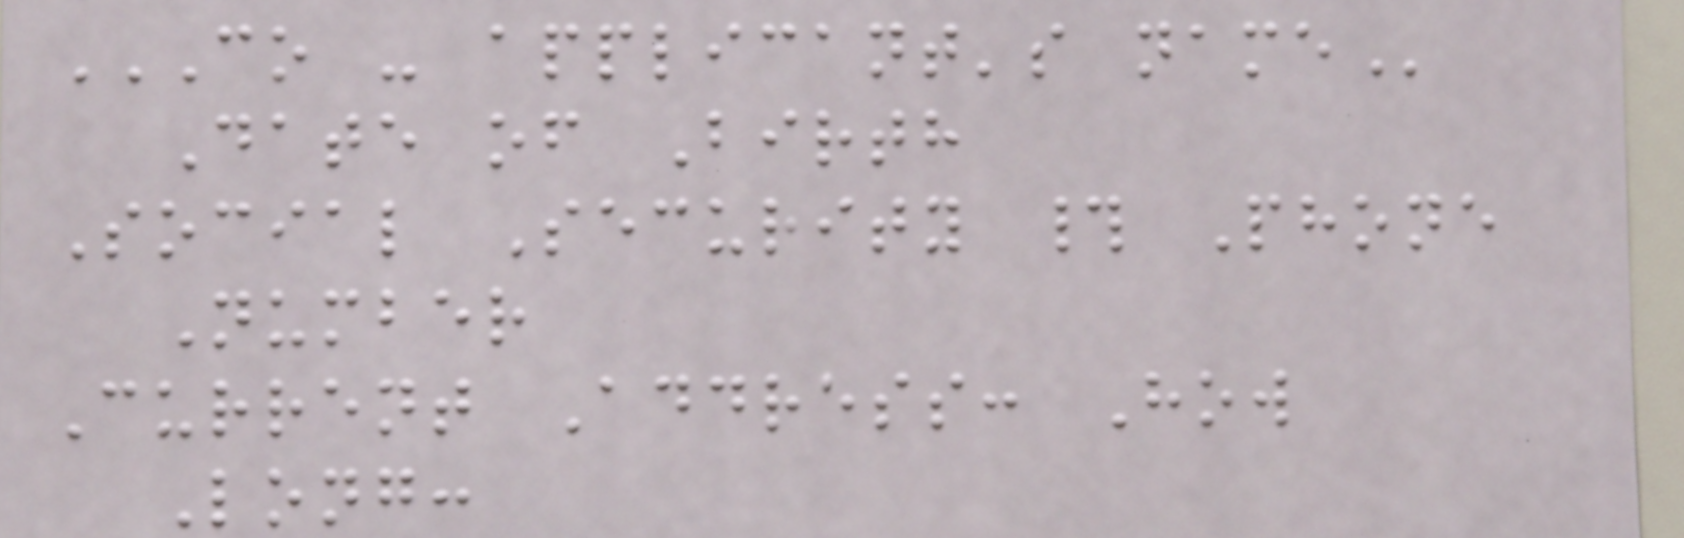CO - APPLICANT'S NAME
Date of Birth
Social Security # Phone
Number
Current Address: How
Long:
